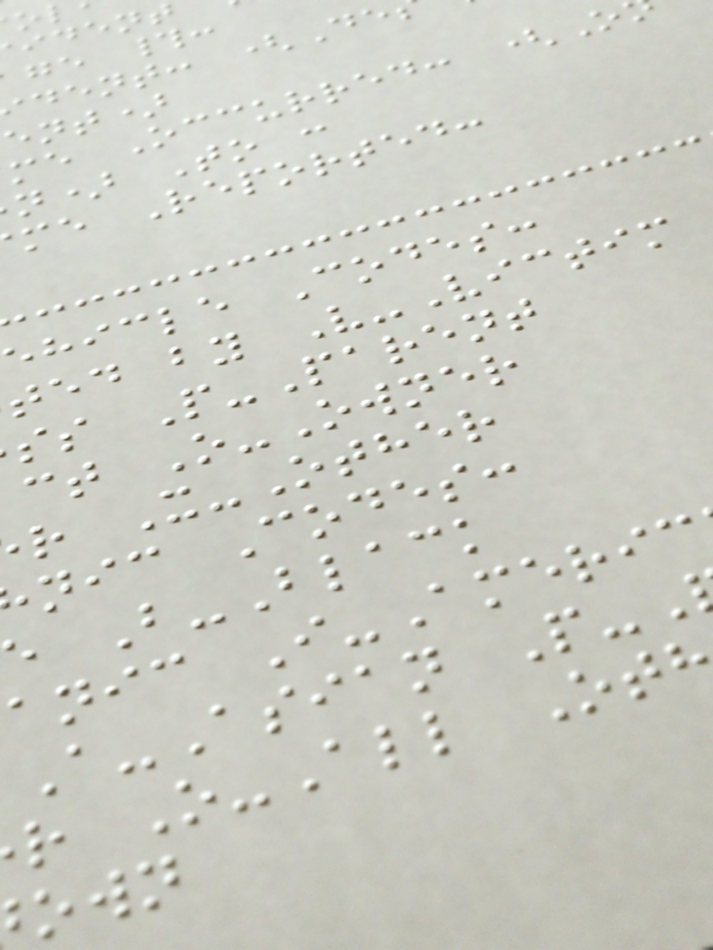ge #:
dent: (De
ent)
me Occurred: (O
n) To :
me Reported:
ehicle Codes:
ted by V-Victim
ss P-Parent
ct O-Owner
r X-Other
nic Codes:
B-Black
anic I-Americ
A-Asian P-
r O-All Ot
